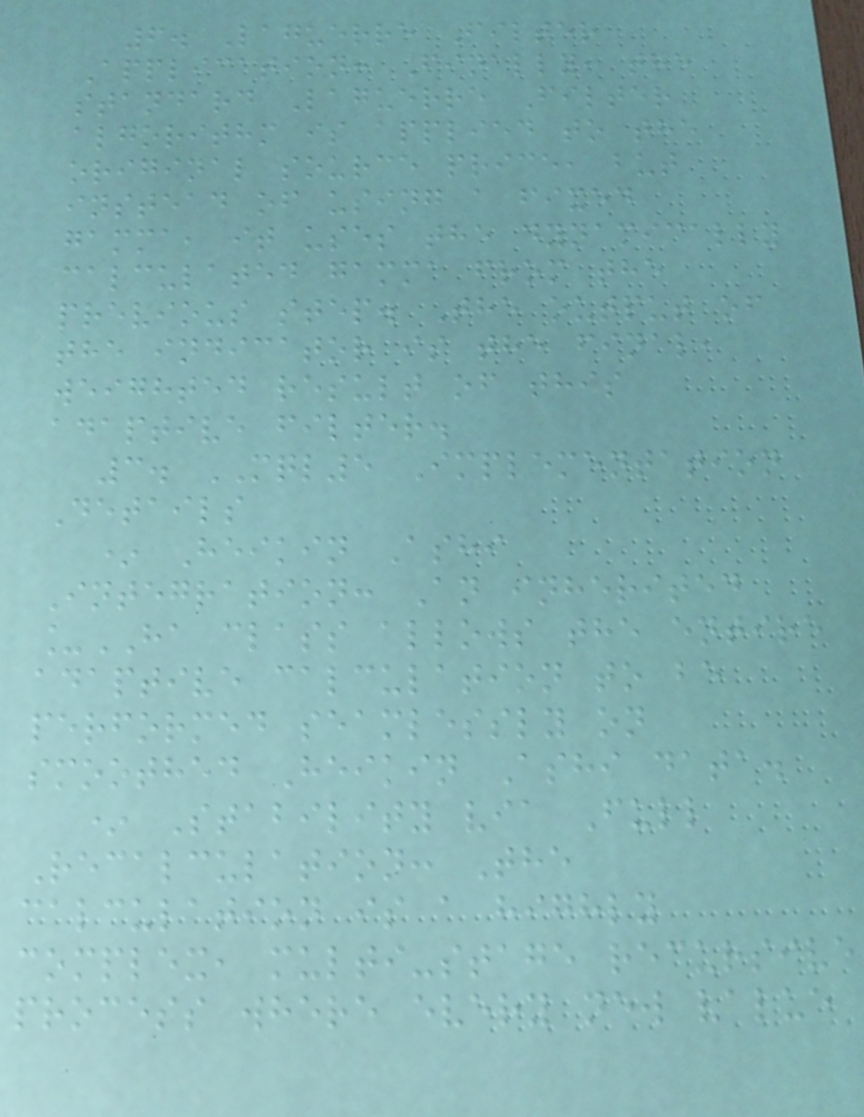6. Laguerre Filter
Application: Finally, the
standard Laguerre Filter
algorithm is applied to the
original source price, but
instead of using a fixed
gamma, it uses the dynamically
calculated gamma from the
previous step. The output of
the indicator is the final,
weighted result of this
adaptive filter.
3. MQL5 Implementation
Details
* Heikin Ashi
Integration: An inherited
_HA class allows the entire
adaptive calculation to be
performed seamlessly on
smoothed Heikin Ashi data.
* Stability via Full
Recalculation: The
calculation is a highly
complex, multi-stage recursive
process where every new value
